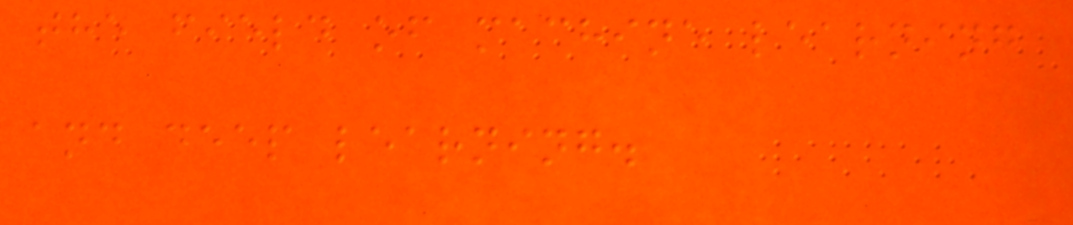the field of machine learning
and deep learning.
